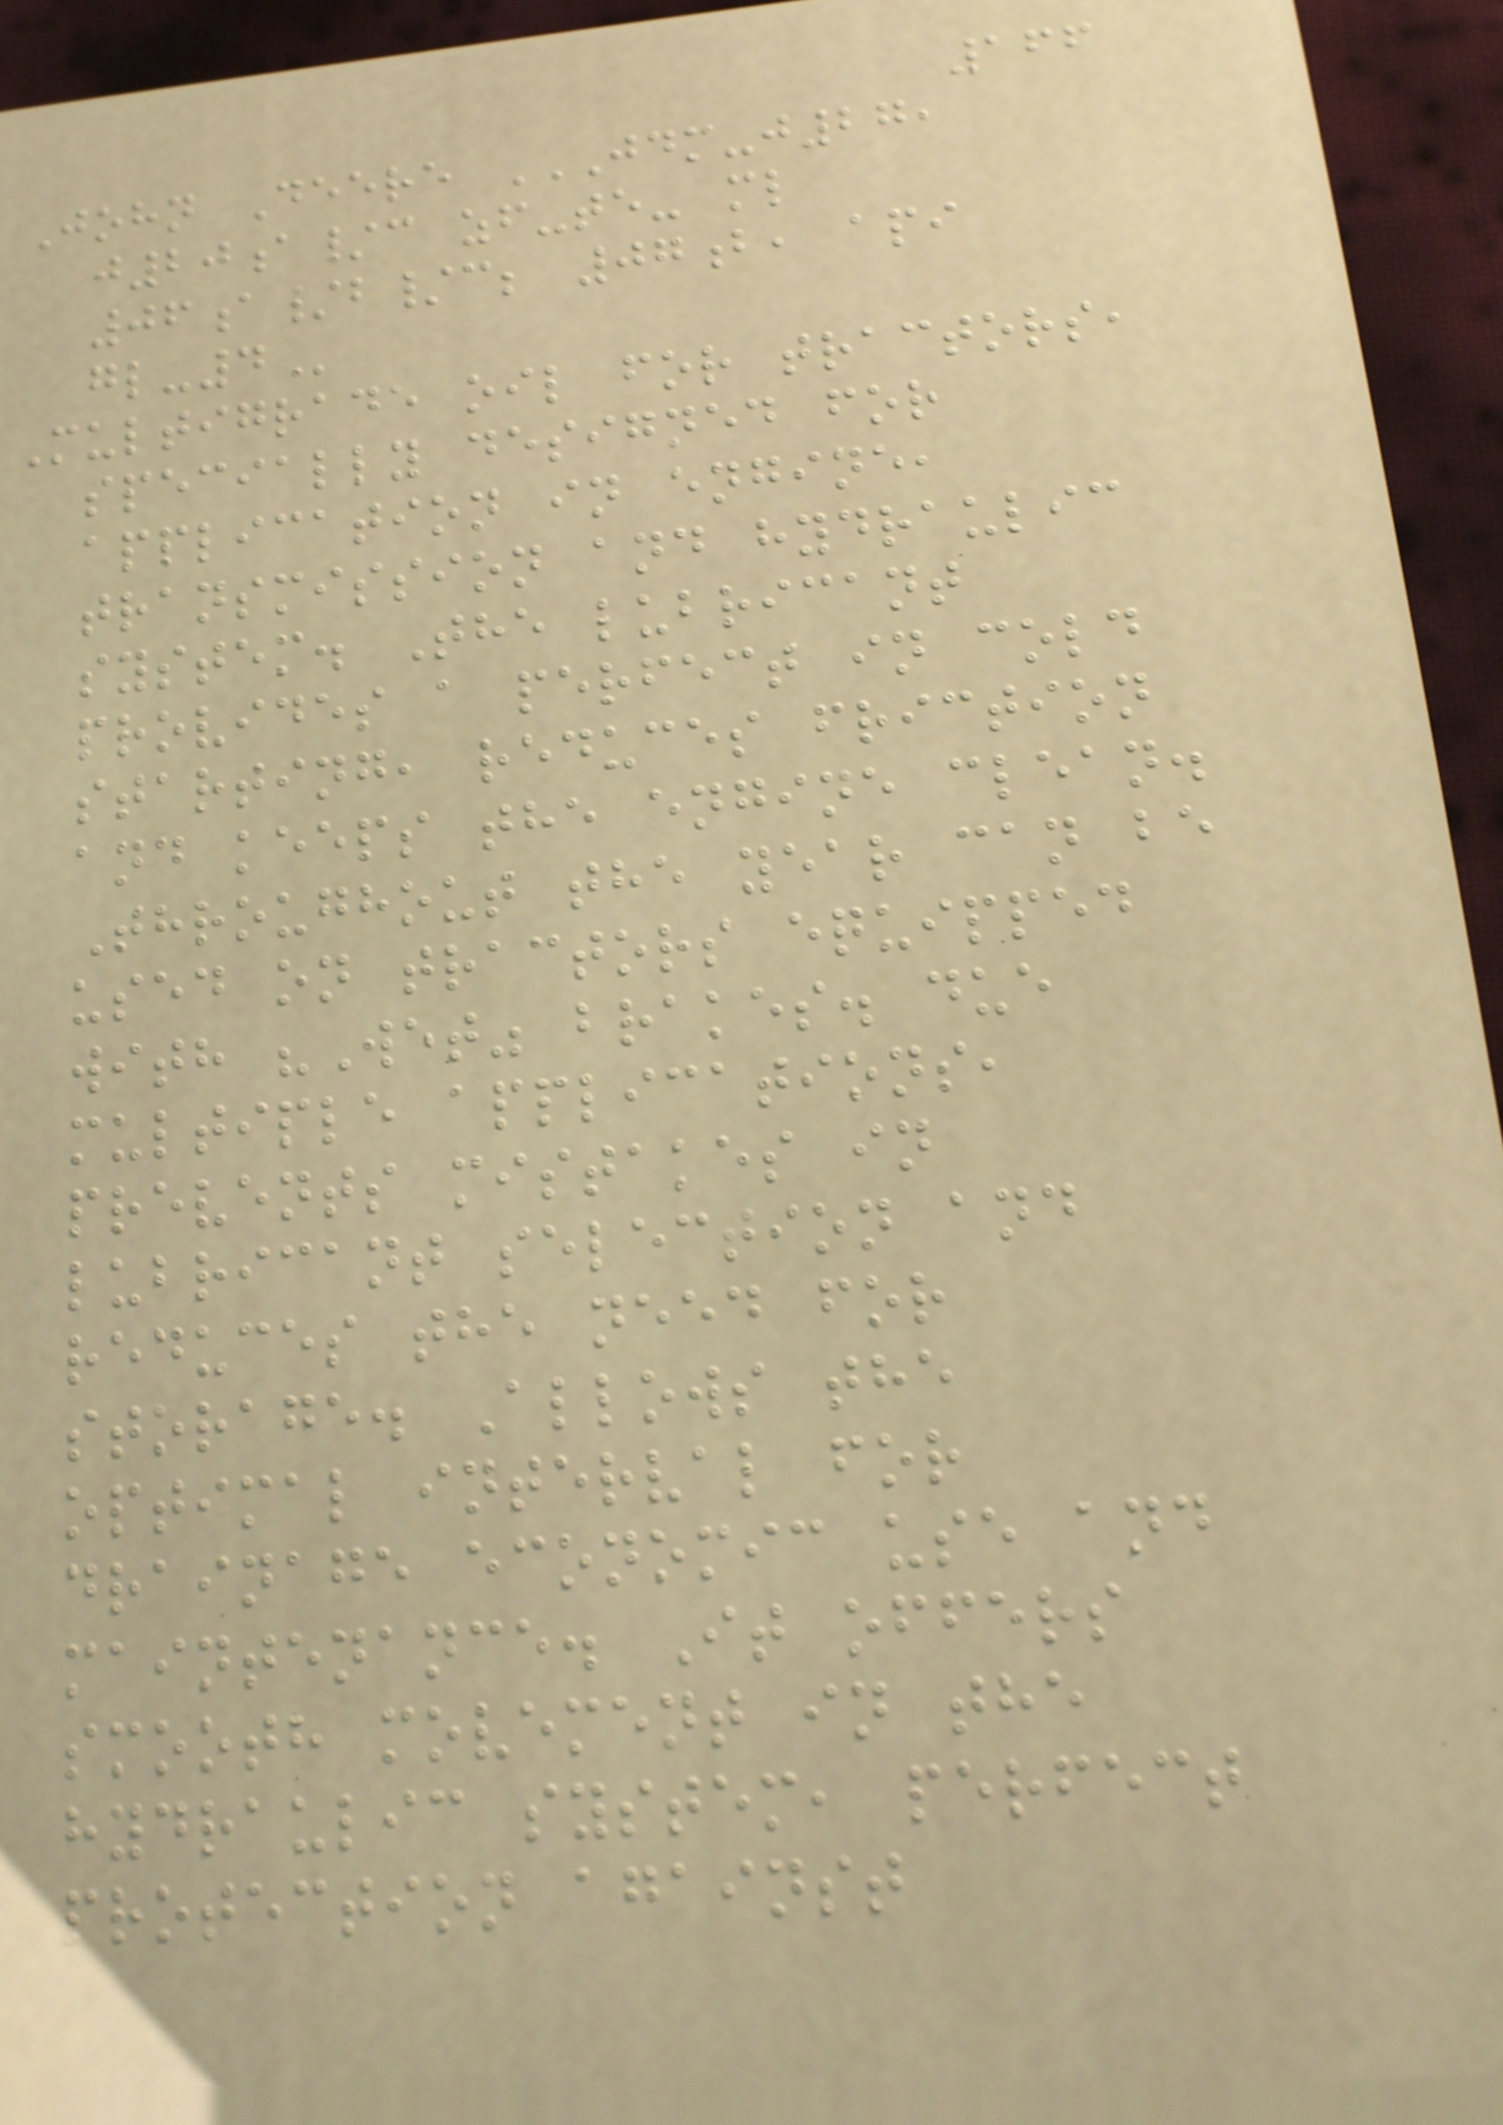166
John Deere JDM-J27,
J20A/C ZF-TE- ML
06A/B/C; 07B, API
GL-4
Multigrade oil for tractors,
specially designed for
application in engine,
transmission and hydraulic
system. The lubricant
provides a perfect in cold
starting, reduces friction
and keeps the engine clean.
Throughout the year can be
used on tractors equipped
with "Wet" brakes. due
multiple applications,
prevents mistakes in
lubricant selection and
reduces the need for
storage. Allows the
optimal interval for
drainage economic use and
maintenance. It offers
smooth movement in the
hydraulic system, perfect
protection against
